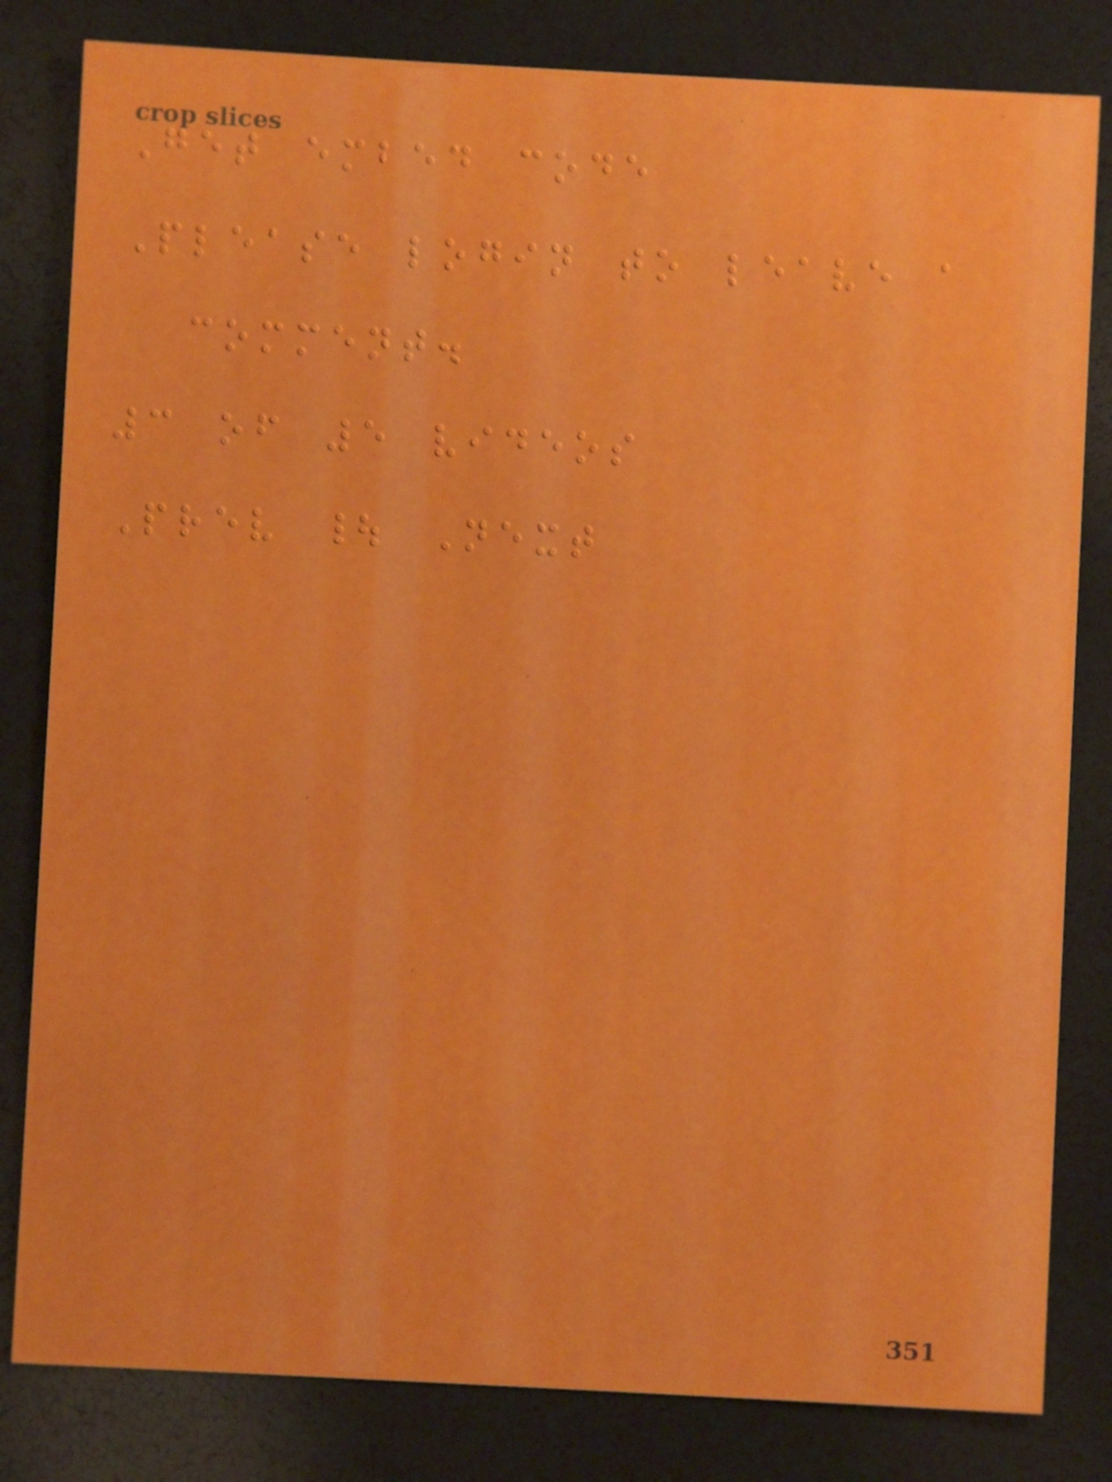Get embed code
Please login to leave a
comment.
3 of 5 videos
Prev | Next
